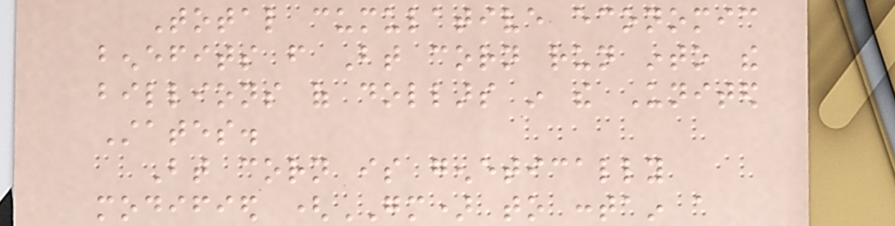Total cumulative economic
benefits from Bt corn run into the
billions of dollars in the United
States.
Bt corn is genetically
modified (GM) to contain a
